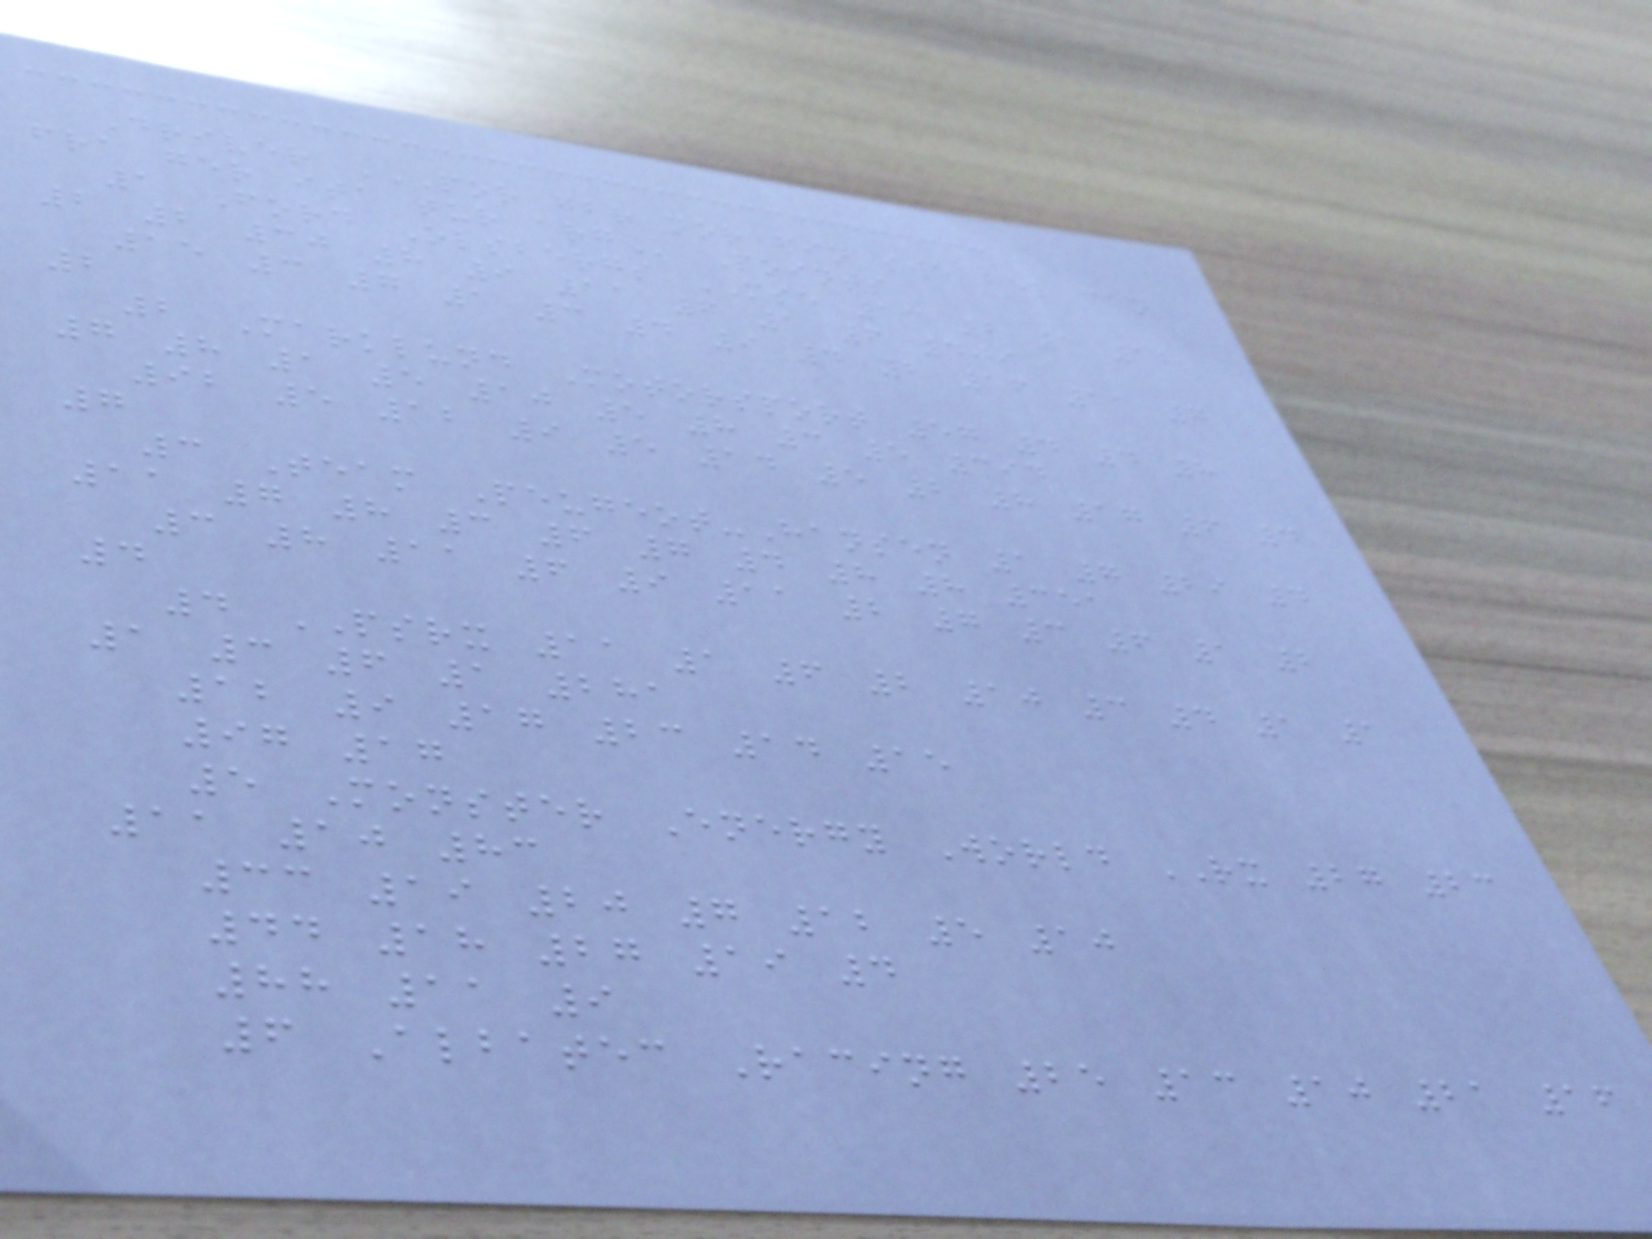Driver POR GBR NOR FIN SWE BEL CAN
FRA GER ITA TUR ARG Points
1 Ford Olsbergs MSE 13 2 1 12
2 2 30 8 9 11 6 1 6 409
15 3 7 1 3 4 9 4 2 16 11 7
2
2 Marklund Motorsport 57 4 4 8
7 8 1 5 10 5 8 3 5 394
92 5 12 9 5 14 5 2 8 17 6 4
7
3 Team Peugeot-Hansen 1 7 29 4
11 7 8 3 6 7 4 8 8 351
3 8 11 6 9 11 2 7 3 6 1 2
4
4 PSRX 11 1 6 2 10 3 4 1 1
1 3 6 1 281
12 9 17 23 14 15
97 17
5 Monster Energy World RX 27 23
11 10 83
33 19 20 7 12 5 10
44 18 27 19 4
88 11 9
6 Albatec Racing 25 13 10 21 16
